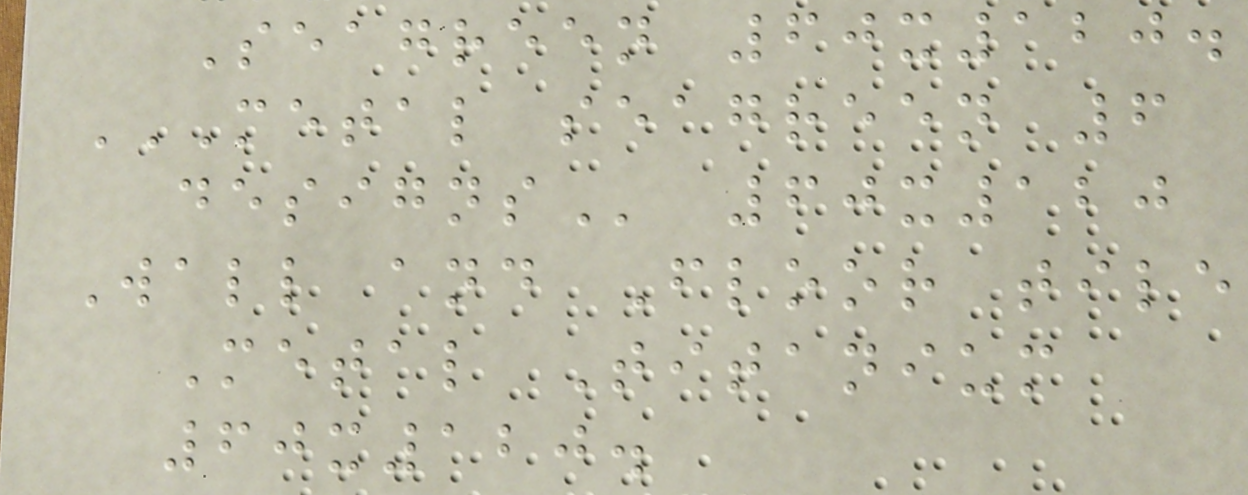Seagreen 60x120.
METAL SEAGREEN 6
DESIGNS 60x120
Wall and Floor tile
Metal Titanium
60x120.
